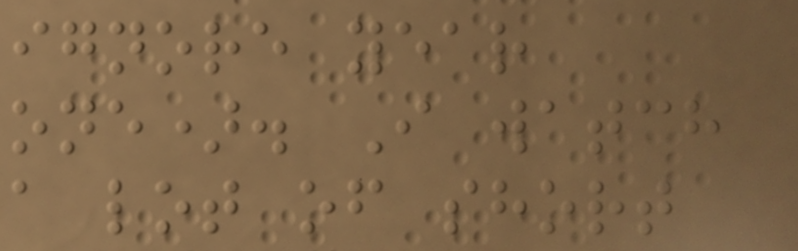ignore year
one). I watch
a lot of short
